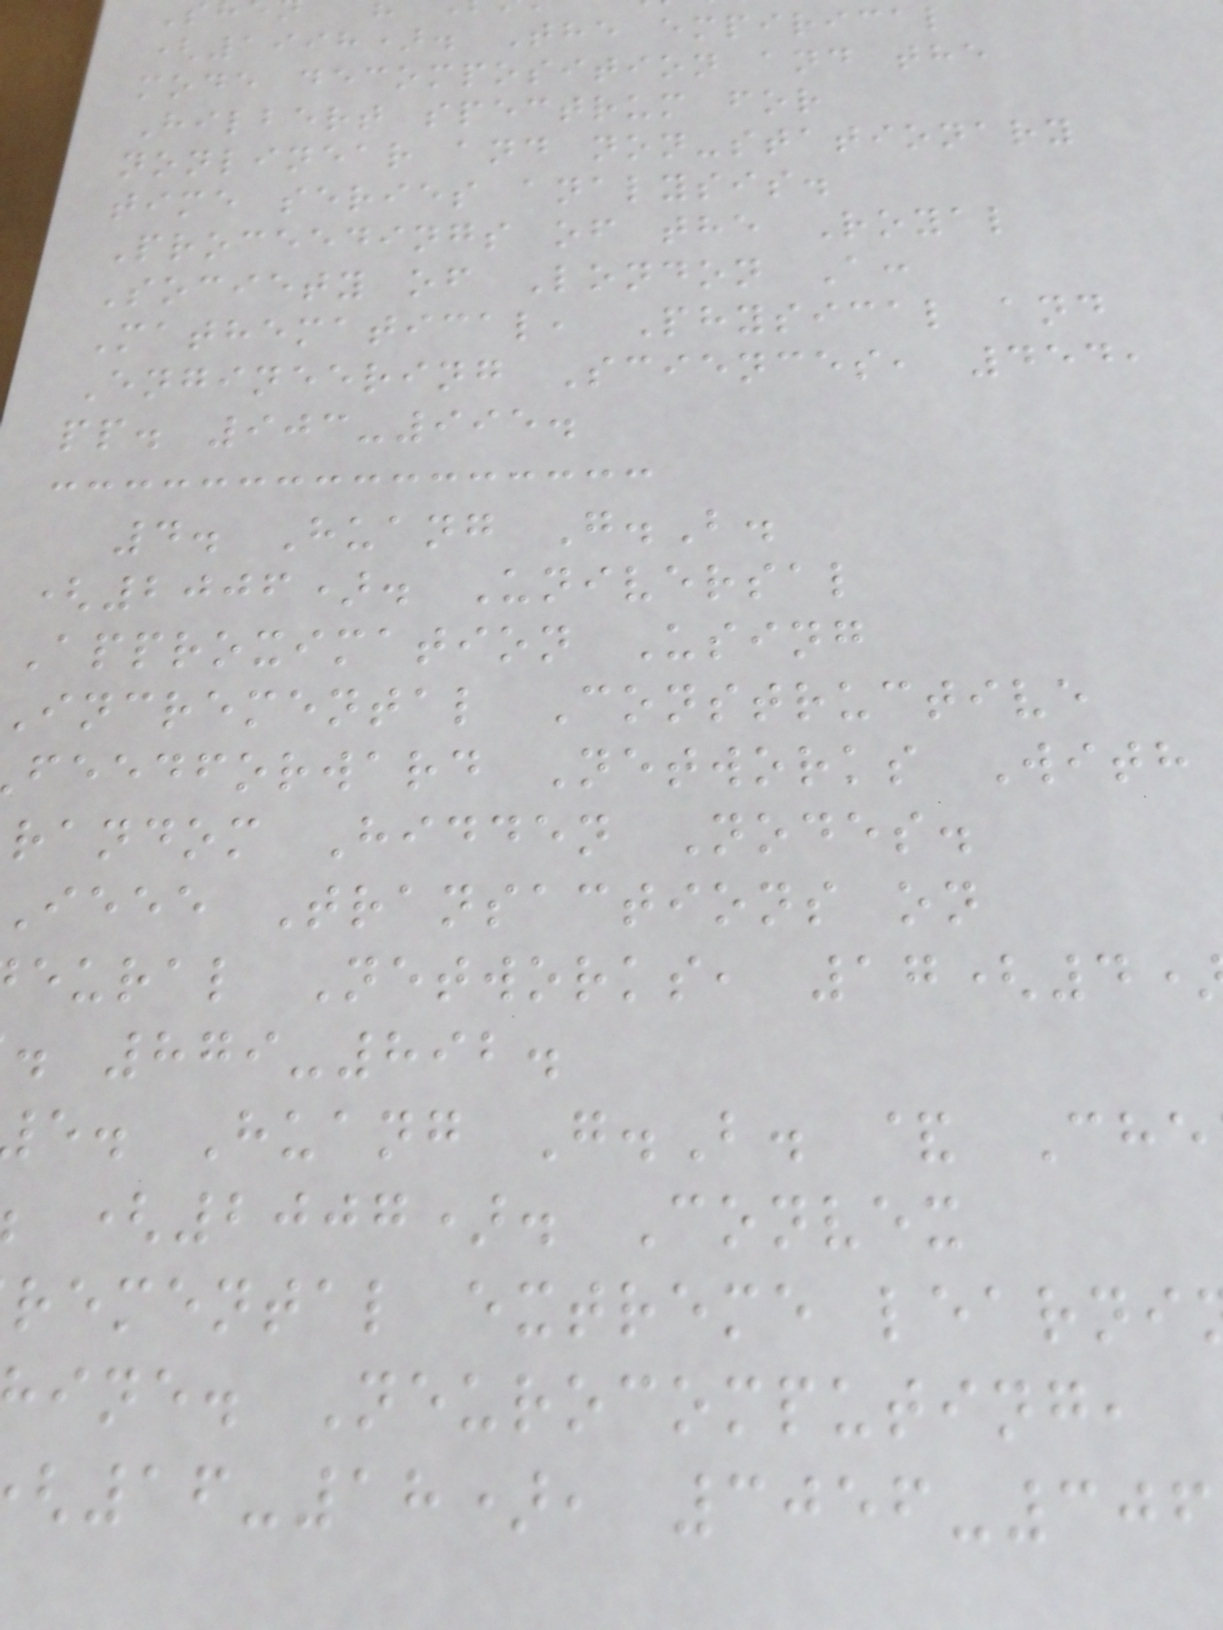(1998). The empirical
mode decomposition and the
Hilbert spectrum for
nonlinear and non-stationary
time series analysis.
Proceedings of the Royal
Society of London A:
Mathematical, Physical and
Engineering Sciences, 454,
pp. 903-995.
4. Huang G.B.
(2006). Universal
Approximation Using
incremental Constructive
feedforward Networks With
random Hidden Nodes.
ieee Transactions on
eural Networks, 17(4
. 879-892.
e. Huang G.B. & Che
(2007). Convex
remental extreme learni
ine. Neurocomputing,
16-18), 3056-306
